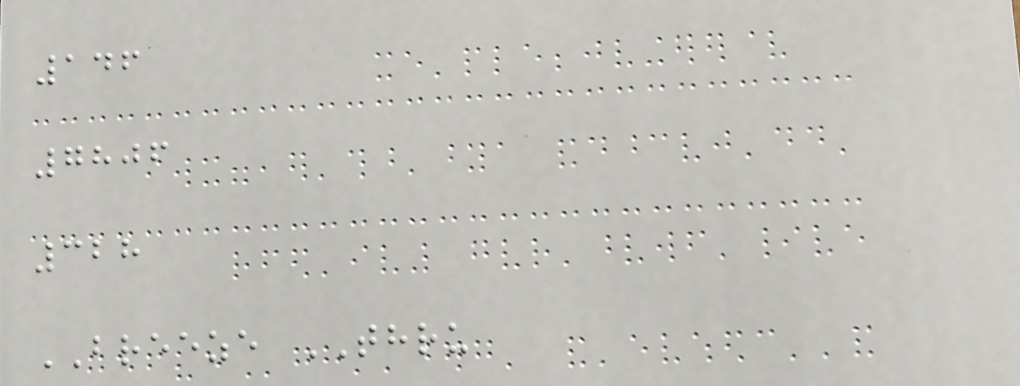146
7806
328
BREEZE THRU
